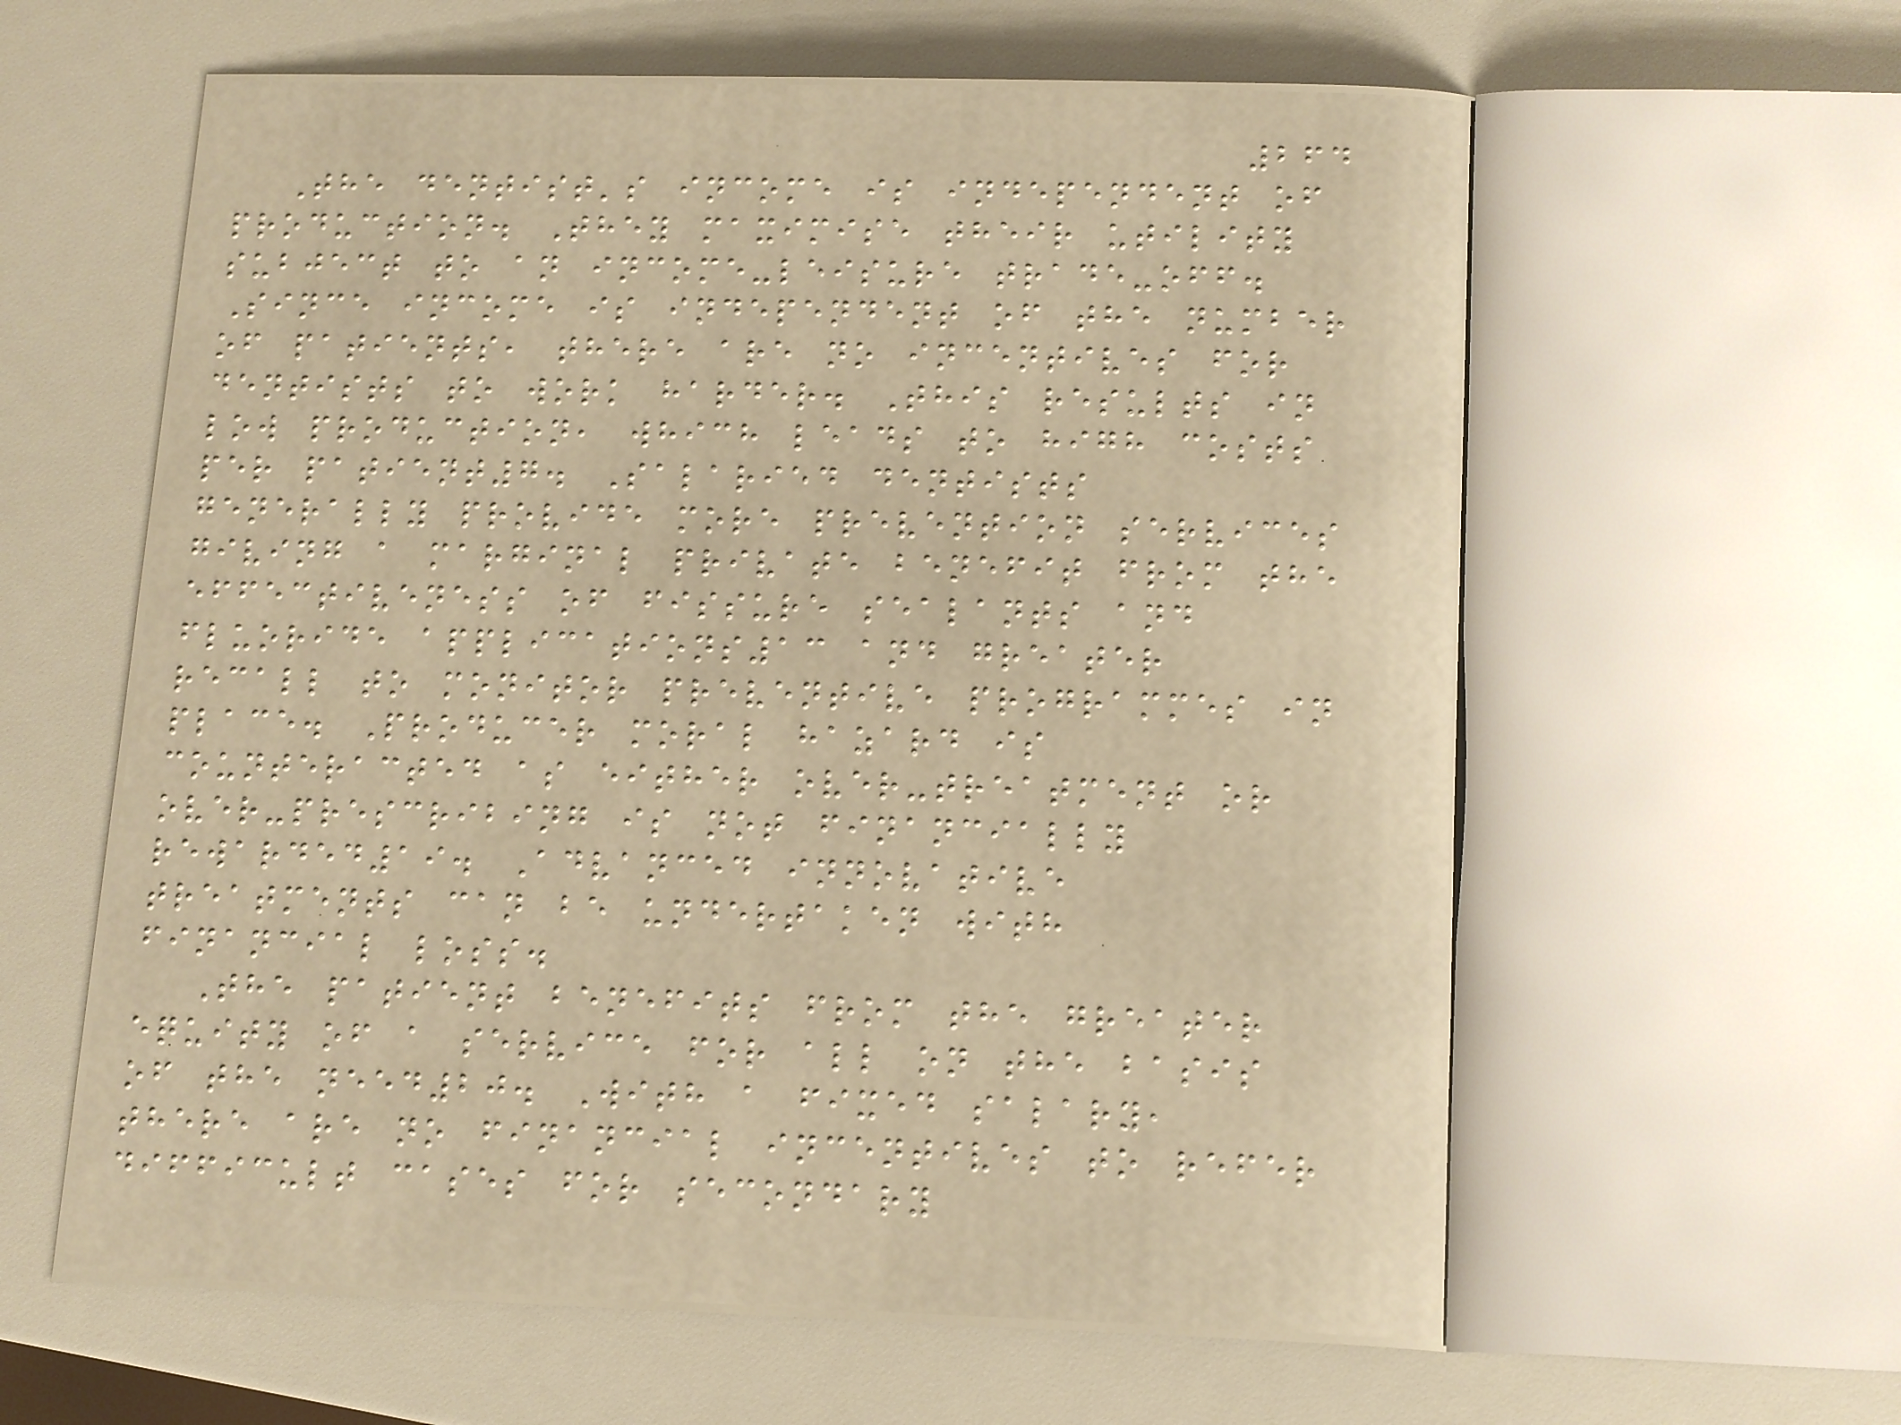264
The dentist's income is independent of
production. They maximise their utility
subject to an income-leisure trade-off.
Since income is independent of the number
of patients, there are no incentives for
dentists to work harder. This results in
low production, which leads to high costs
per patient7. Salaried dentists
generally provide more prevention services
giving a marginal private benefit from the
effectiveness of fissure sealants and
fluoride applications13 and greater
recall to monitor preventive programmes in
place. Producer moral hazard is
counteracted as either over-treatment or
over-prescribing is not financially
rewarded19. Advanced innovative
treatments can be undertaken with
financial loss.
The patient benefits from the greater
equity of a service for all on the basis
of the need20. With a fixed salary,
there are no financial incentives to refer
difficult cases for secondary
